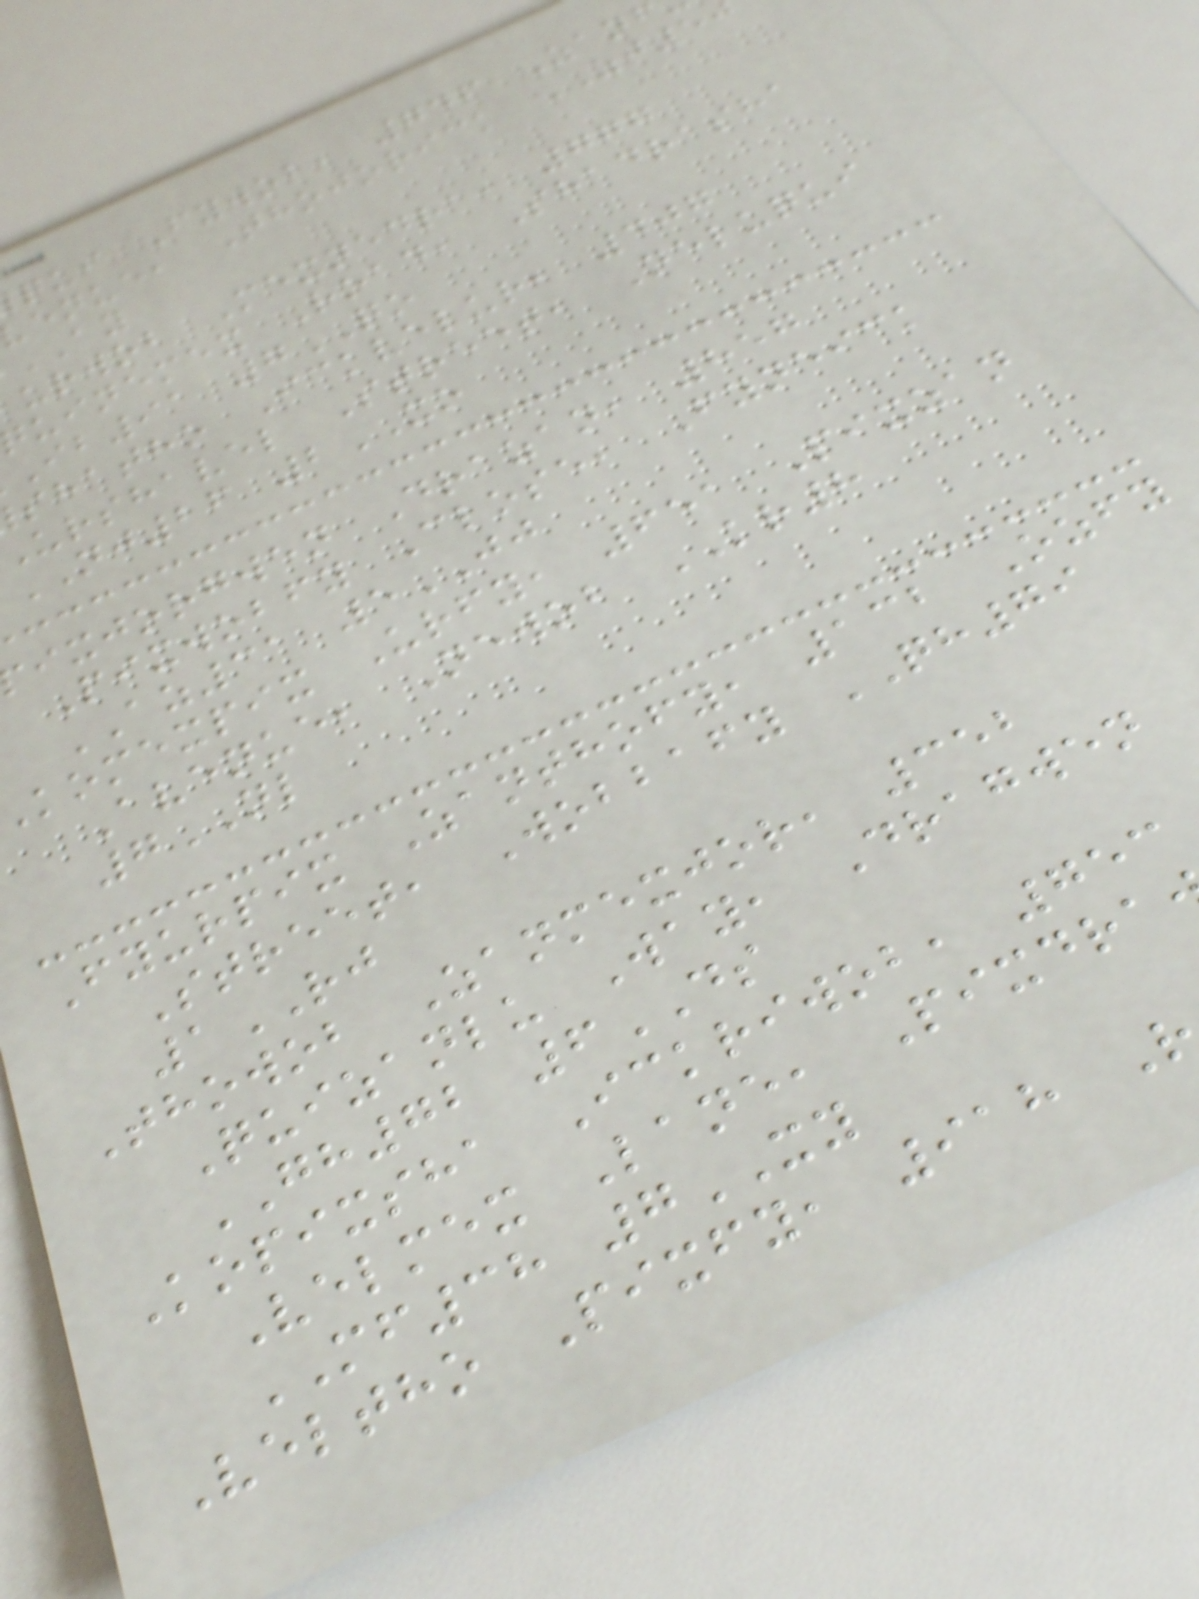qui Fywob, 746 Zan
enue, Thojorick ZJ5
AY
urwob Mexnedra, 777
uinemex Road, Shadrasha
ib91 7QO
shatho Ickvelur, 407
urshavel Street, Neluqui
NJ26 2XO
ixjorgwen Drazan, 857
Pixwobfy Close, Fyneick
AZ31 5JJ
komexpix Urfy, 651 Pixzan
Avenue, Newob KR8
7NL
Fyurpix Zanthofy, 132 Ozfy
Street, Wobbafy QH79
1RJ
Thowob Zanmexjor, 352
Quizanlu Way, Dragwen
GH72 6DS
Kopixsha Ickriwob, 753
Velmex Lane, Pixdra
MF38 7XY
Veltho Pixfy, 918
